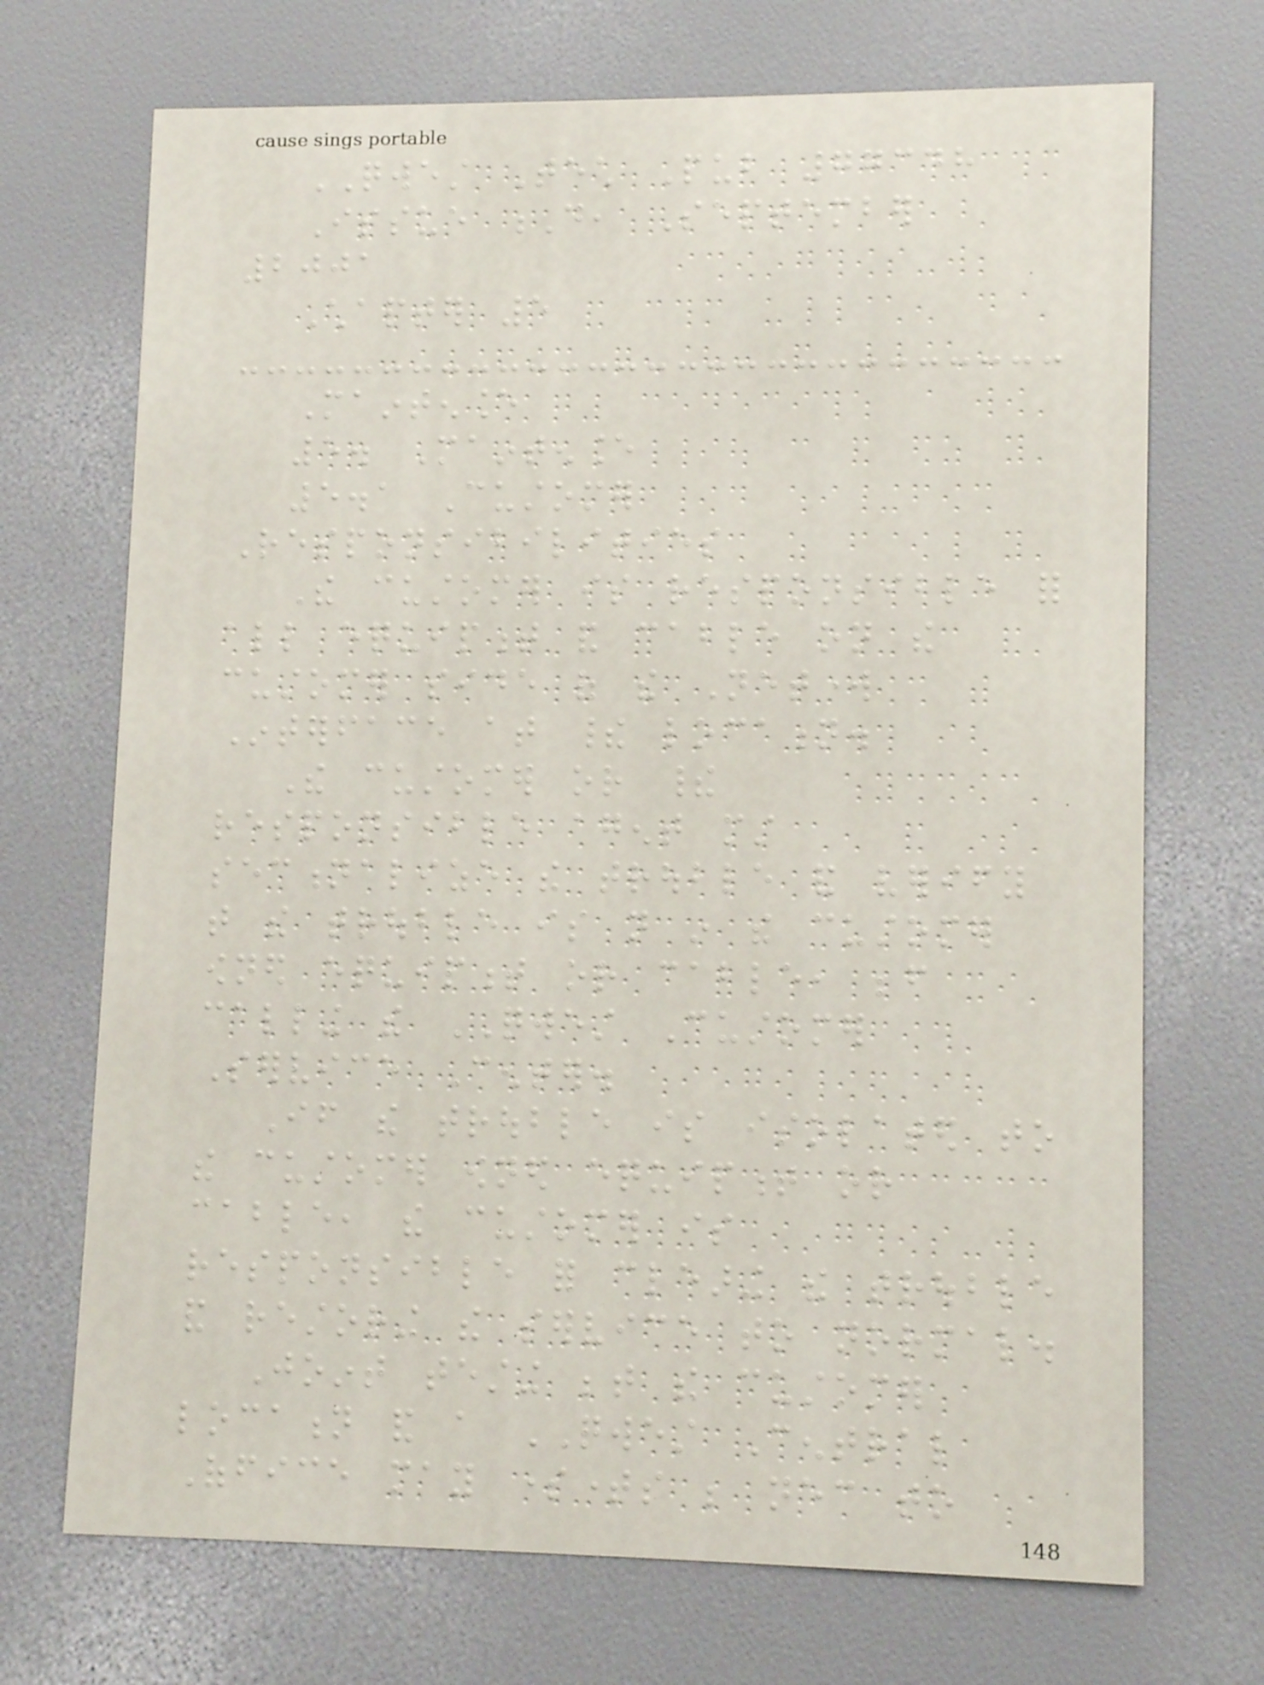QWEST Tech Pub 77348
Issue D, September
2001
Chapter 5
Maintenance
5. Maintenance
5.1 Customer
Responsibilities
The customer is responsible for
all equipment and cable on the
customer side of the Network
Interface at their location.
The customer or their
responsible agent must
sectionalize the trouble and verify
that the trouble is not in the customer
owned equipment or cable, before
calling the QWEST Customer
Service Center.
If the trouble is isolated to
the customer owned equipment or
cable, the customer is
responsible for clearing the trouble
and restoring the service to normal.
Joint testing between the customer
location and a QWEST Central
Office may sometimes be necessary to
